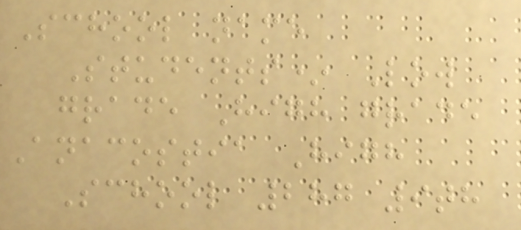School name
Students* Low
grade High grade
Anacostia High
School 287 9th
